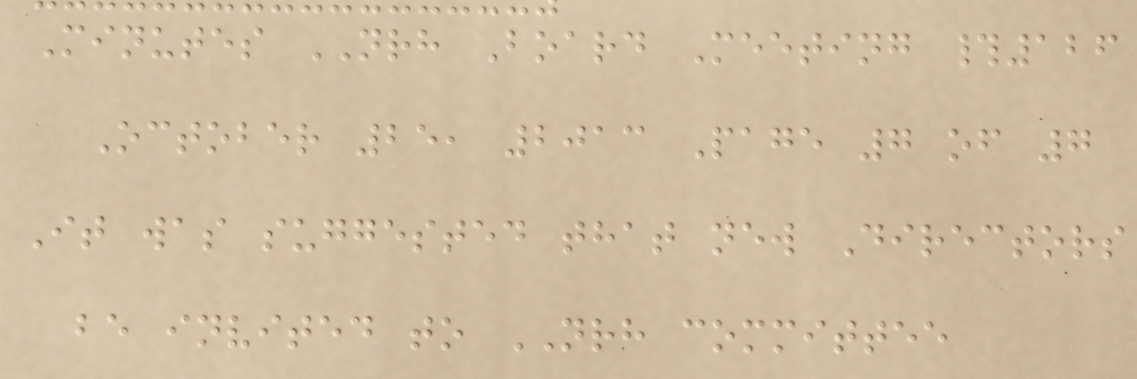Minutes NRH Board Meeting #126
October 25, 2013 Page 7 of 7
It was suggested that new Directors
be invited to NRH committee
